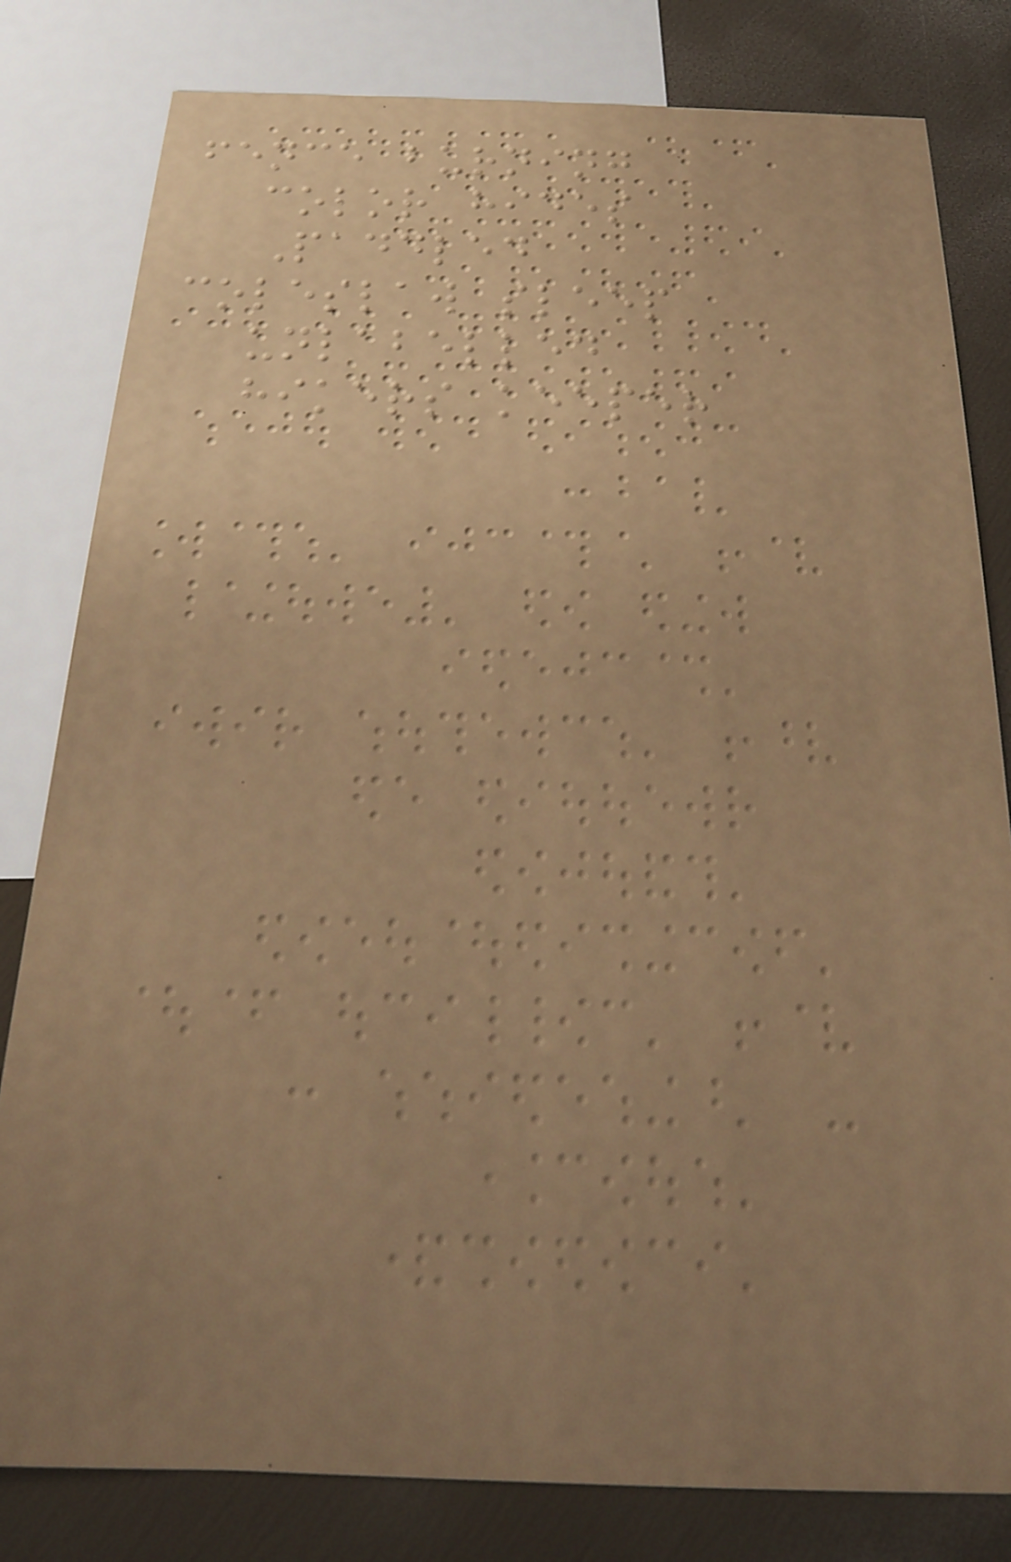fence burning
color hides
Paddled
coleslaw sleep
unlabelled
hikers keeper
